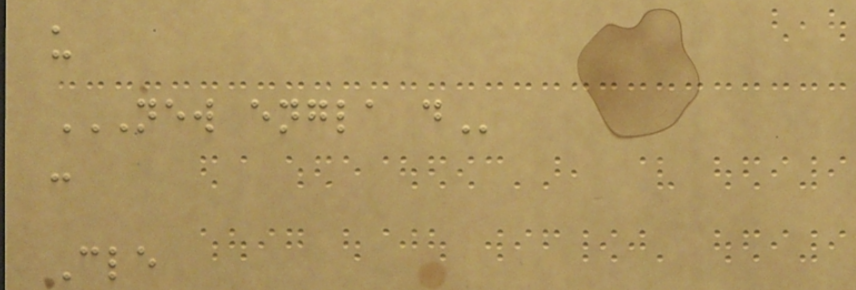u
NEW ENGLA D
c
Cle
